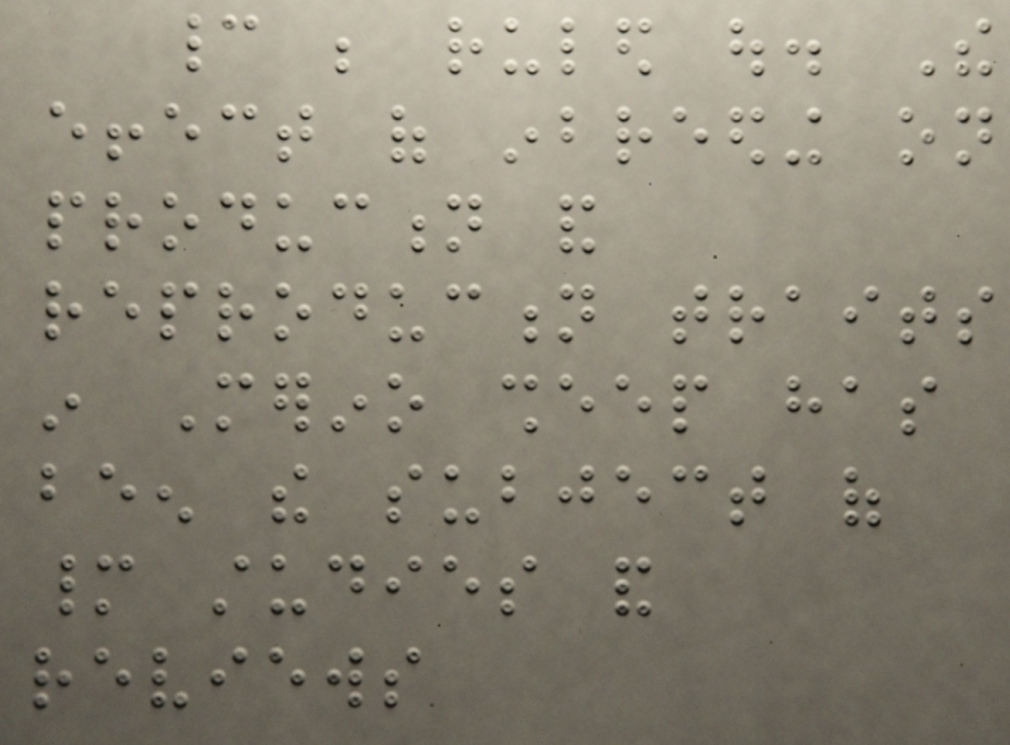cannot be ruled out. The
effect of inbreeding on
production and
reproduction traits
in Merino sheep has
been the subject of
many studies and
reviews
